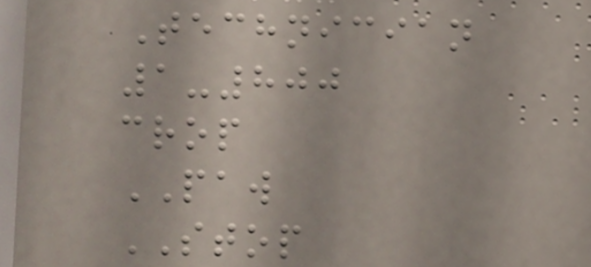Technician
1-800
crop
PAW
STOP
